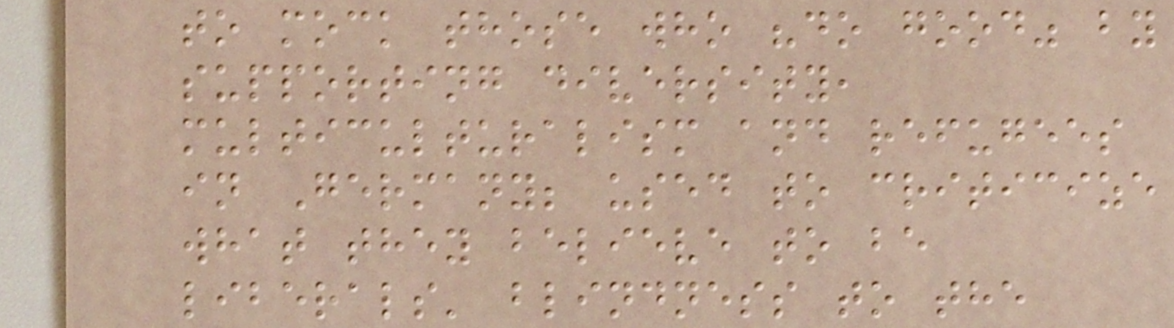to mock those who "do good" by
supporting diversity,
multiculturalism and refugees
in Germany; used to criticize
what they believe to be
liberals' blindness to the
